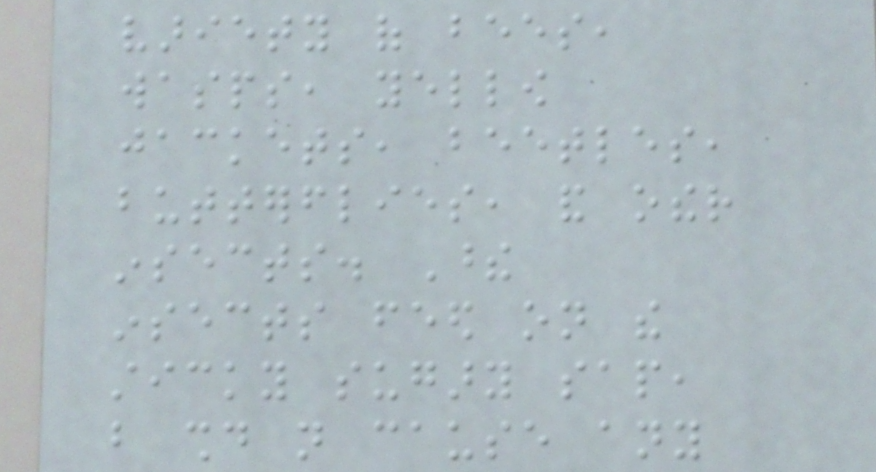variety of bees,
wasps, yellow
jackets, beetles,
butterflies, and other
insects. These
insects feed on the
sticky sugary sap,
but should not cause any
